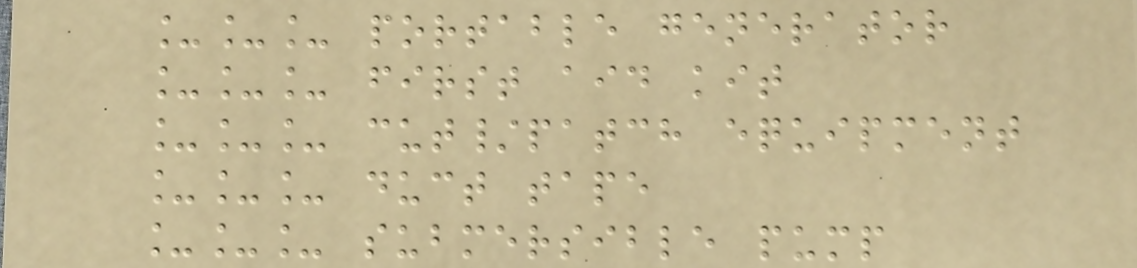___ portable generator
___ first aid kit
___ cut/patch equipment
___ duct tape
___ submersible pump
